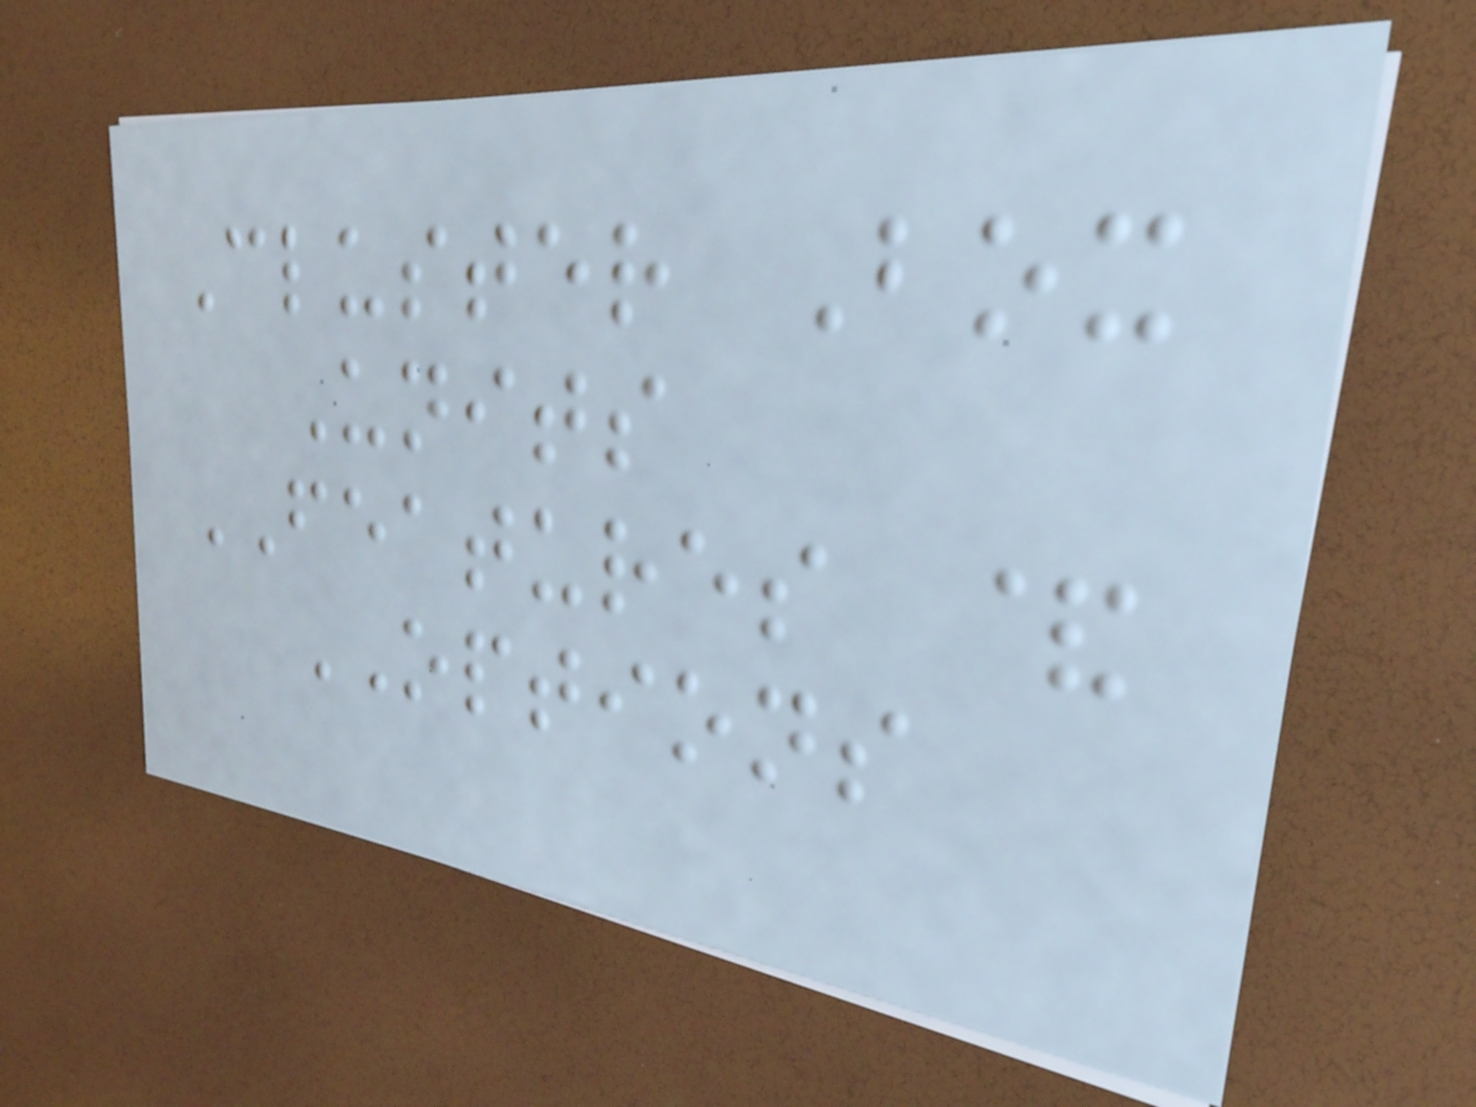Cluster Box
Units
FEATURES &
OPTIONS
